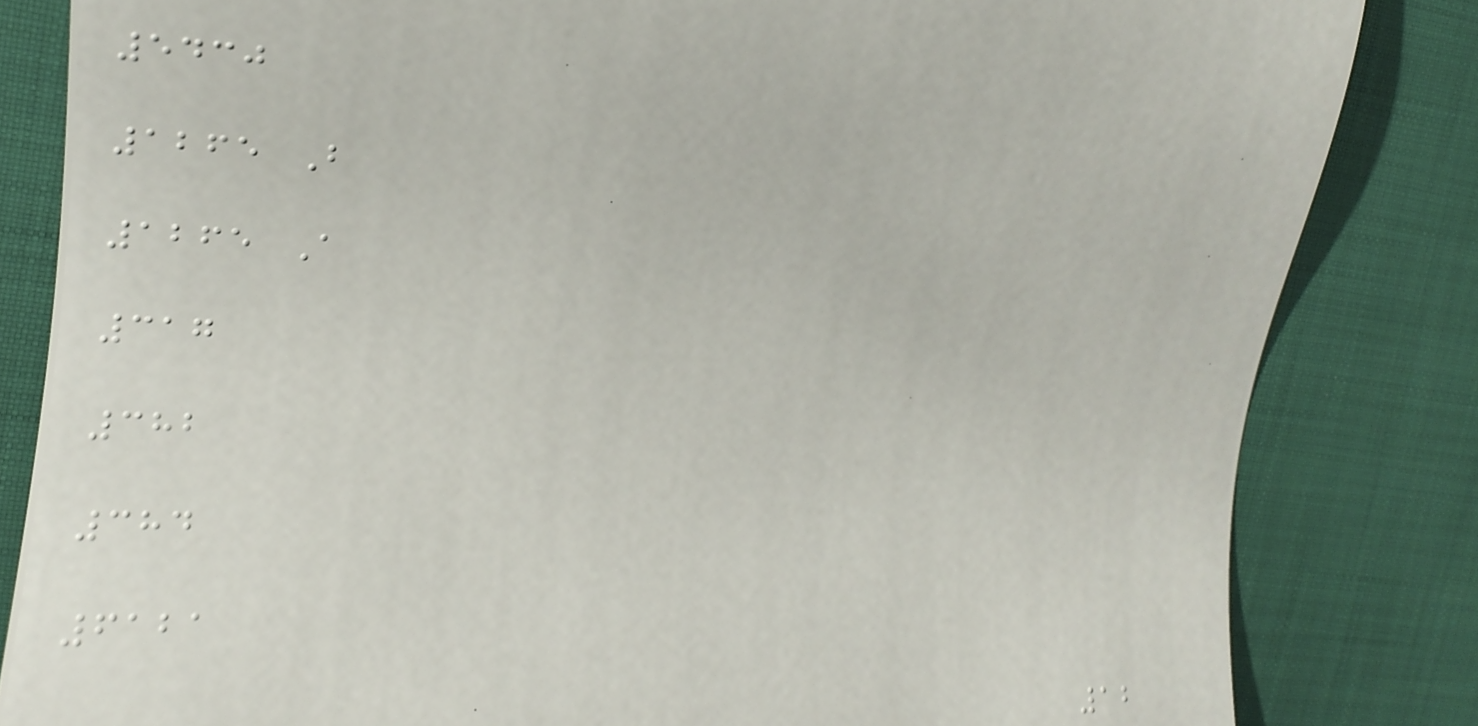5430
1265 B
1265 A
317
382
384
6121
12
